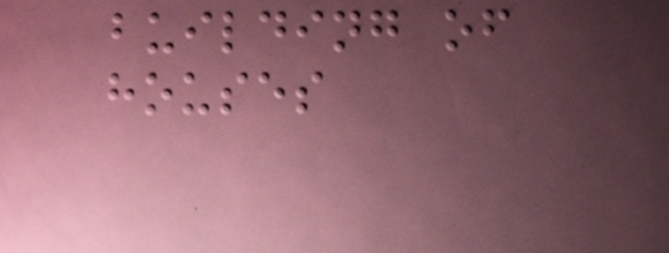building of
houses
